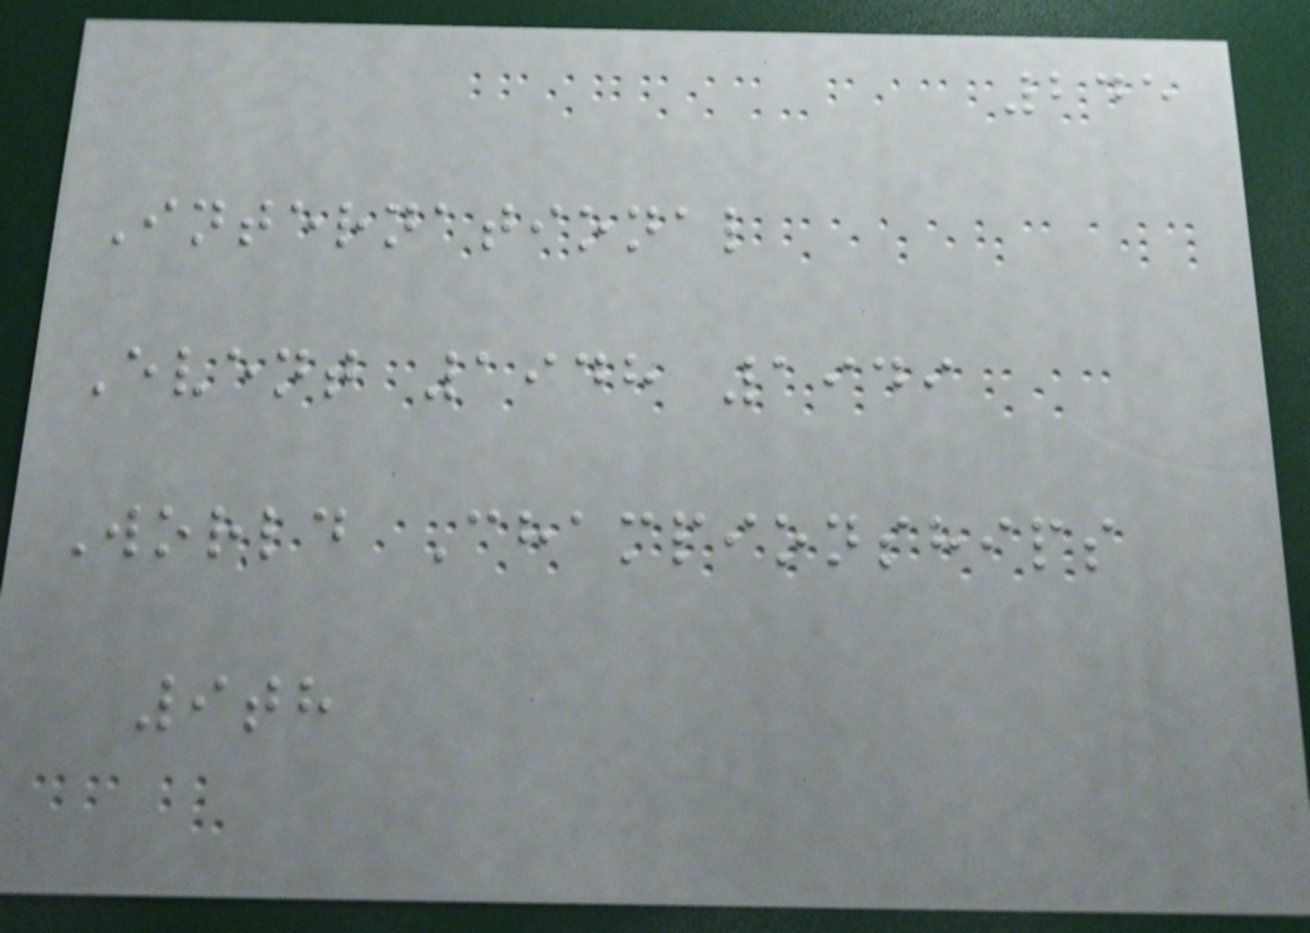245
International
Event 1948 1949
World Championships
9th
